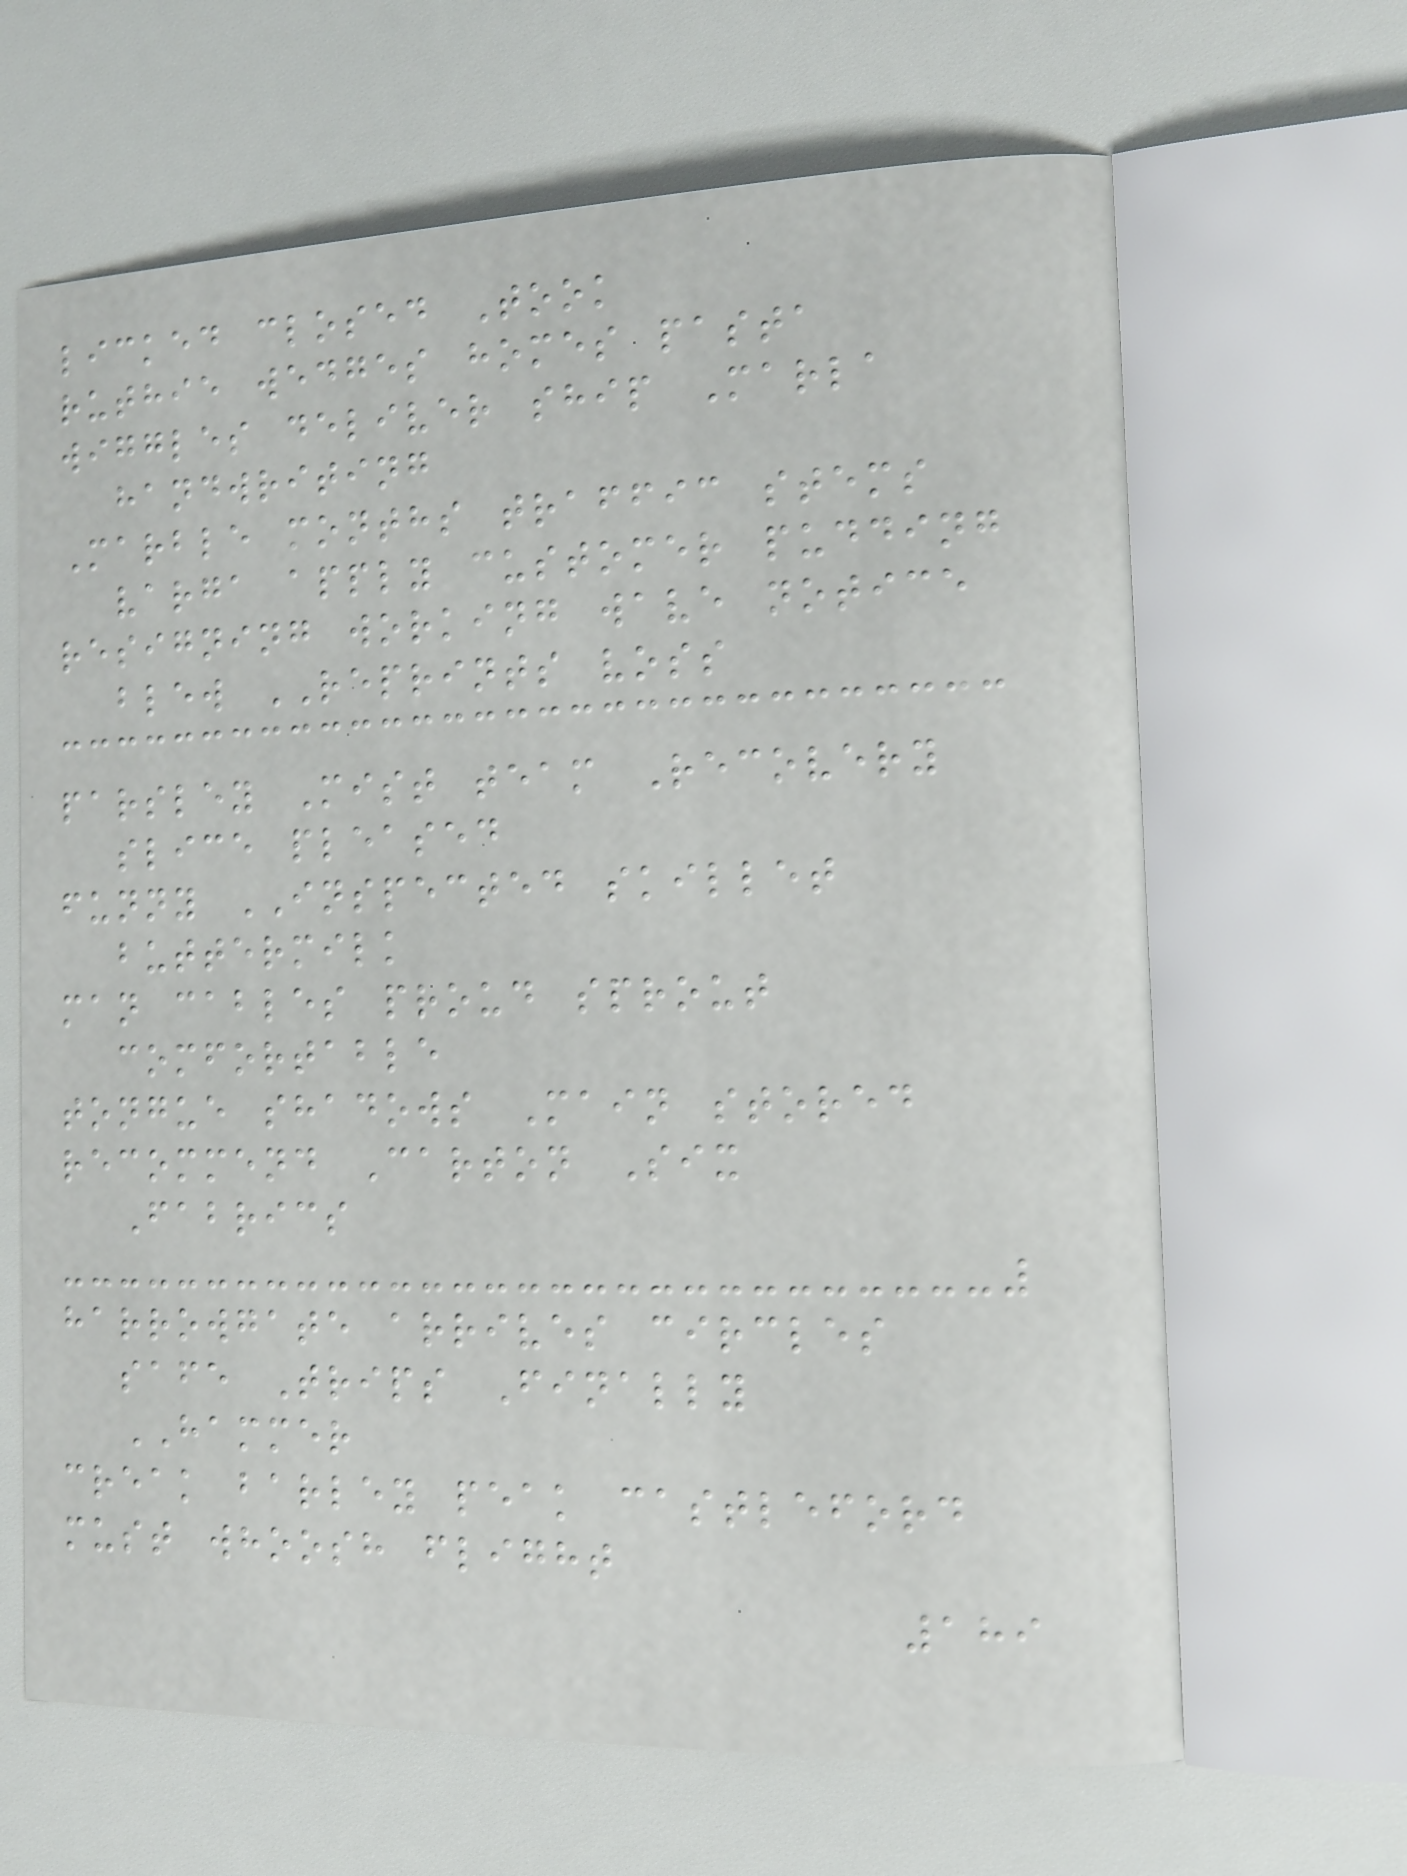licked closed Took
ruthie wedges homes pasta
wiggles deliver ship Marla
handwriting
Marble months traffic stems
varga apply customer pudding
resigning working wave notice
blew REPRINTS voss
parsley Mist team Recovery
slice pleased
funny INSPECTED skillet
buttermilk
man cables proud sprout
comfortable
tongue shadows Main stored
recommend Carton Six
Fabrics
harrowgate arrives circles
safe Trips Finally
HAMMER
creak barley peak castleford
must whoosh flight
189
